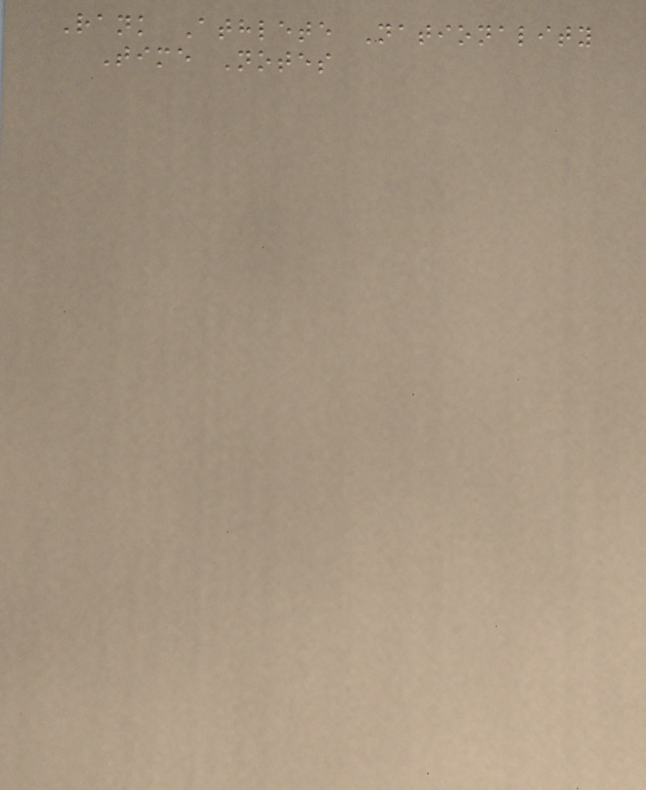Rank Athlete Nationality
Time Notes
